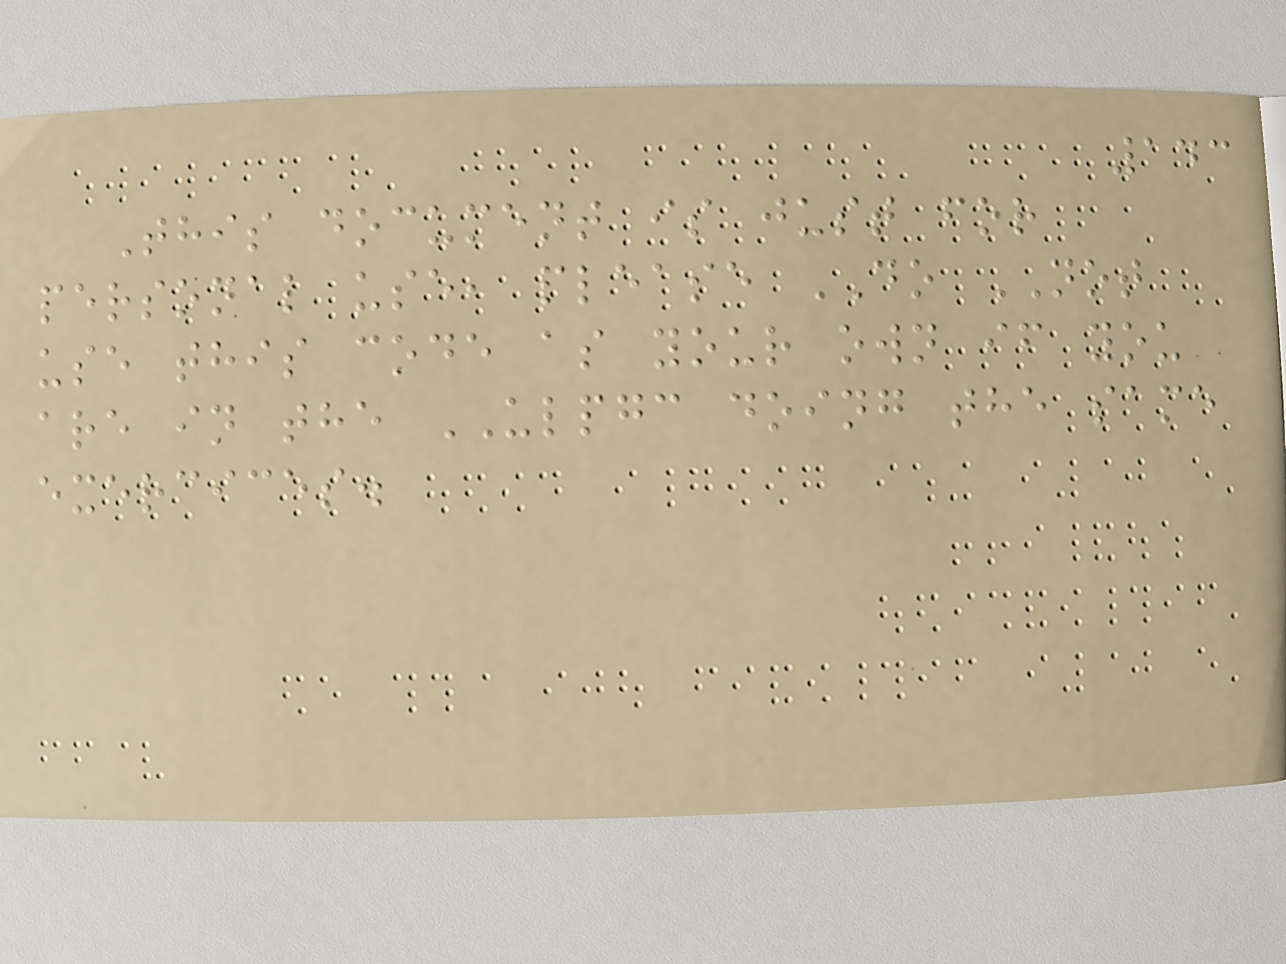143
This document is just for
personal use, please DO NOT
use this code as your own if you
are in the ULPGC doing the same
exercices.
